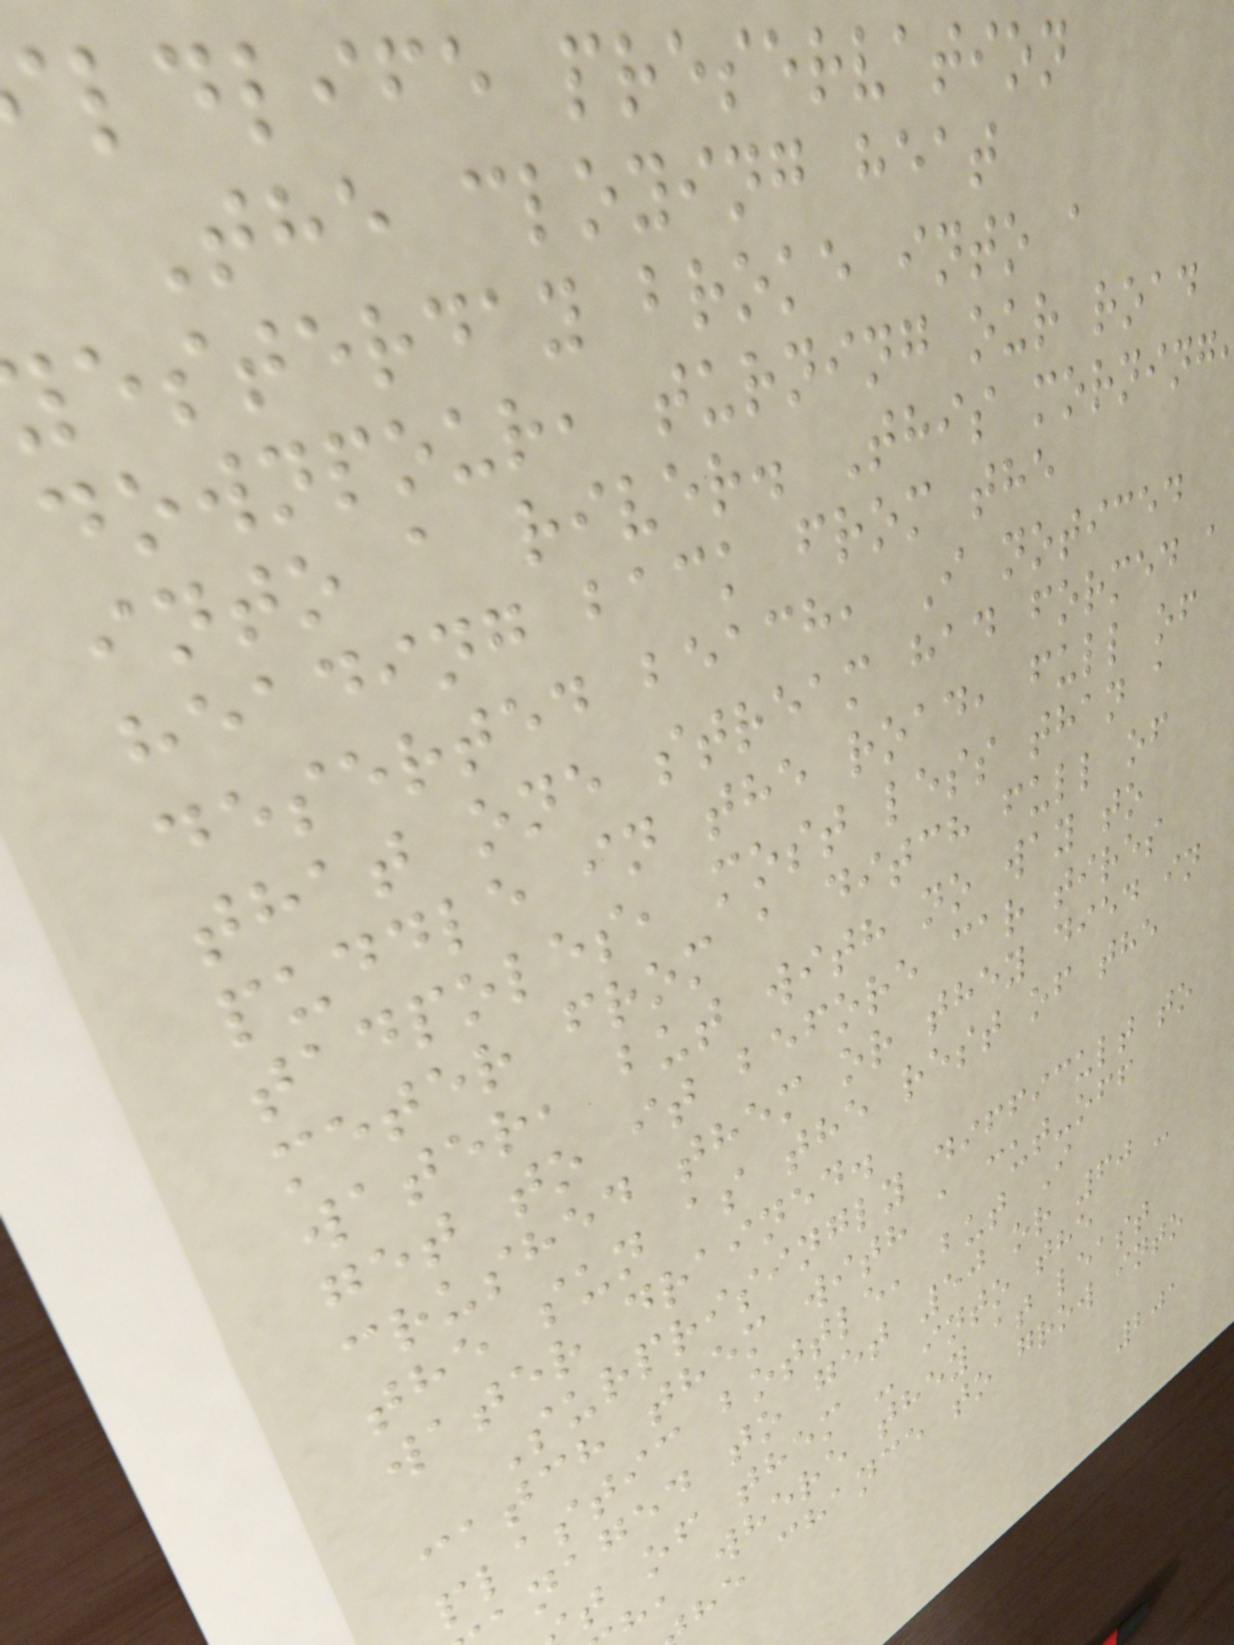ldlife preservation
The cloying heat
esterday broke into a
downpour, turning our road
into a river. This morning
heading back from the
deserted beach, I noticed
that one stream had formed a
puddle in the road, full of
tadpoles, most less than a
meter from a ditch full of
water, but with no way to
get to it before car tires
crushed them or they died in
the sun as the rest of the
water drained.
Surprisingly difficult to
catch them with a cut-off
plastic bottle, but I
naged to get 50 or 60 -
t of them - into the
h, where they at least
he chance to grow into
201
